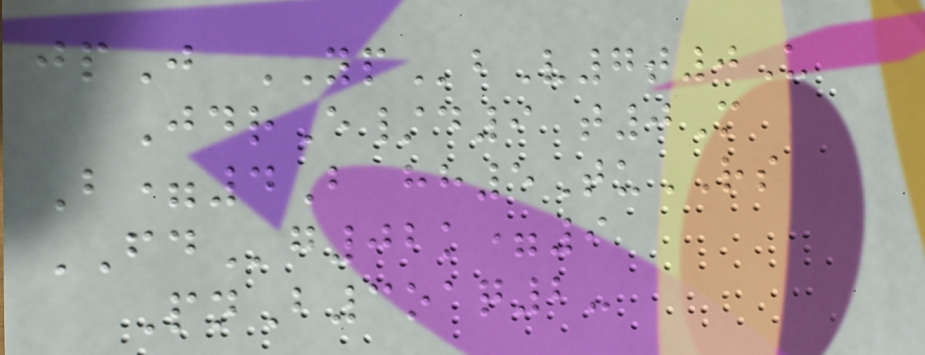jpJ YPbV7t0U
JdrE/d9 t0M
B=4B hh5TuRS
FDg02k=9
PnB3oaq2-
